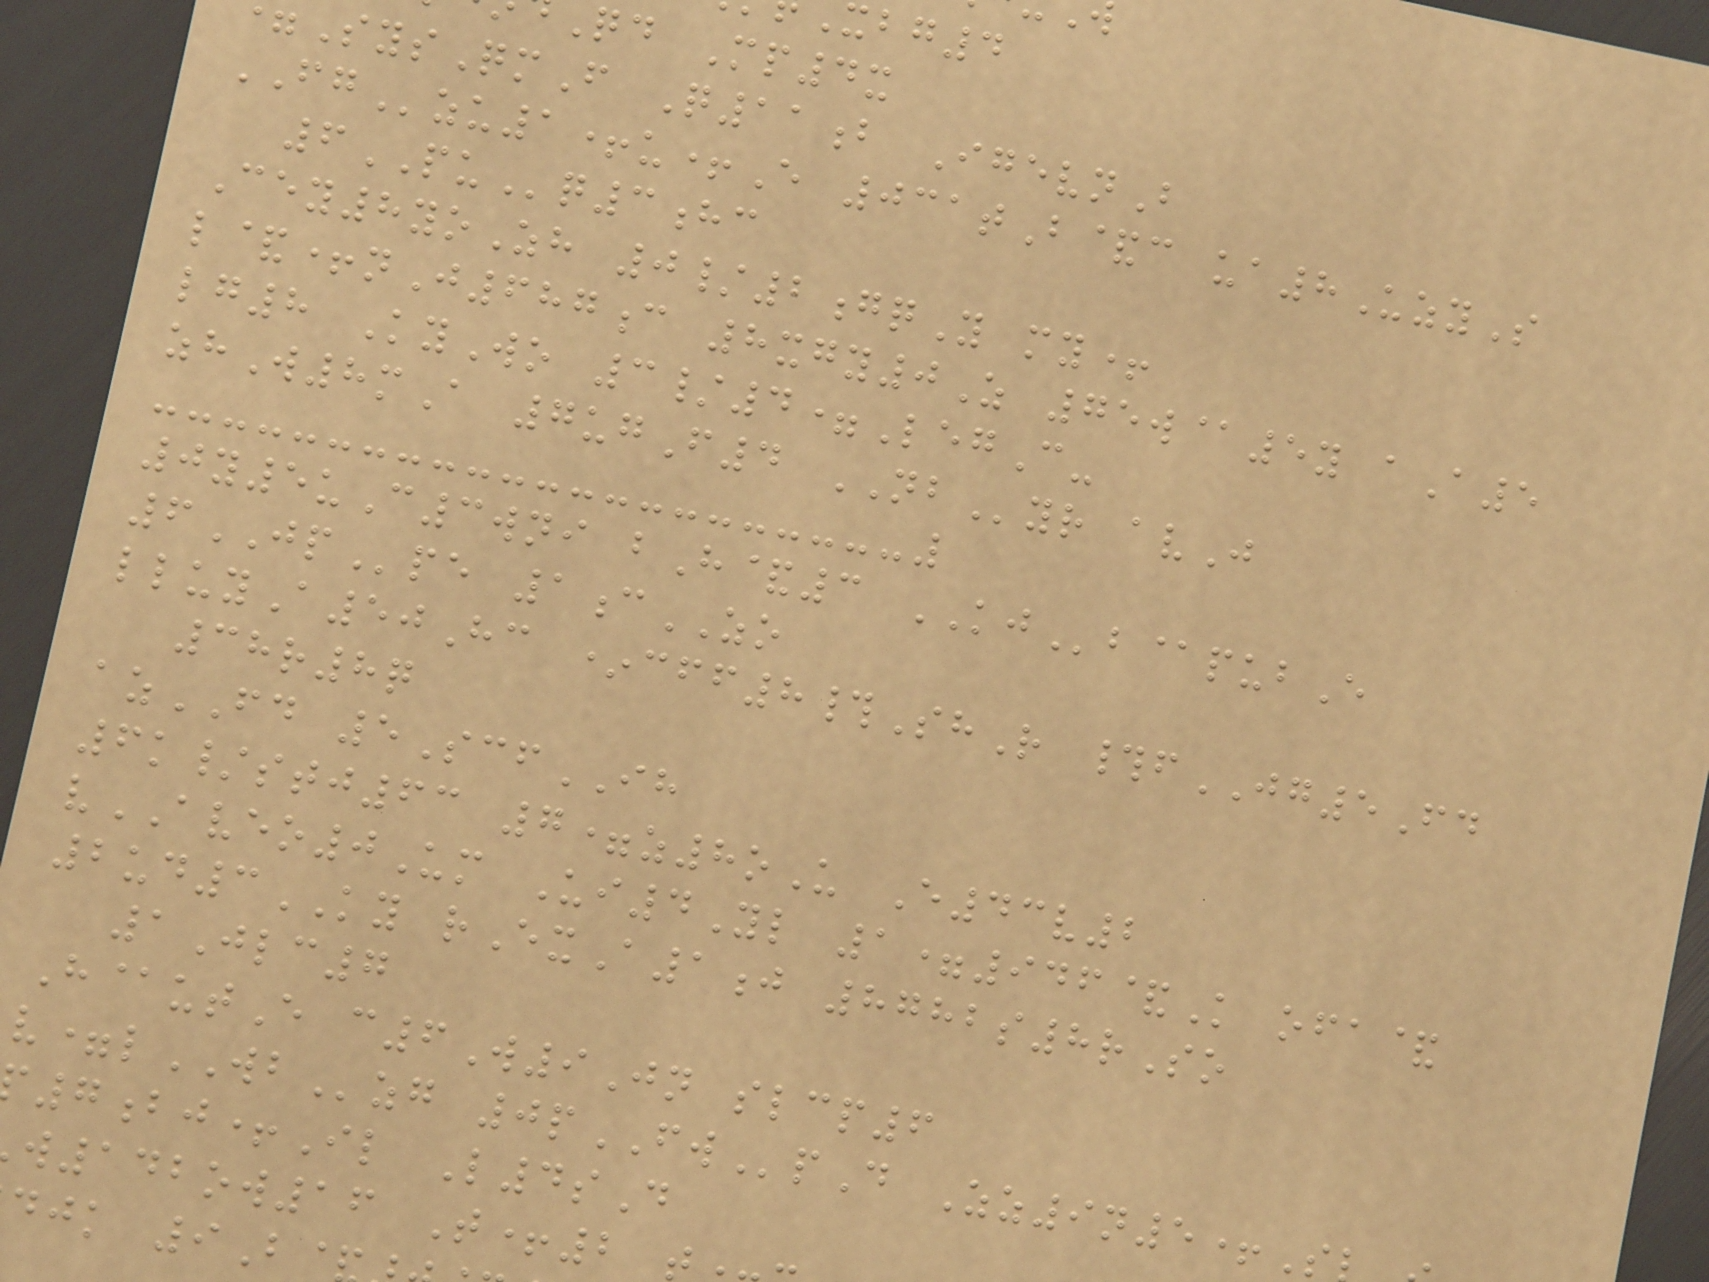qd Mp4x
SysQmF Q11b IgevnB
FGzu1+u+E 031tB&c ua8UzyS
6PUq3hc
Cey8yoZh 0/2gqY my+
l&+nJ687c 8xgy0Z 75w@5y aA5
lg8 KyWo 3/4=LegC-
zhW8mA 7ugF4 NByr avJ
0y5uC3wni bH&3 KJb@pubE
6JPpe 1cZO
lluyA50Hc *cff8#ShR #fJG5Fd
38r8q
azFD 5ScfIH
6k/stj63 7=z8oU E43v2
vAVEO0Um Ui4Yl 1=946&K ofa&
2ud3KY rExA1j 8782s8rSo
1Jlc7
H@utE c6W9Jn slcp6
v=lWBzg 0pFWpD Zz9n5+S
7bj+Il L4sD
w142ow16 T+2
